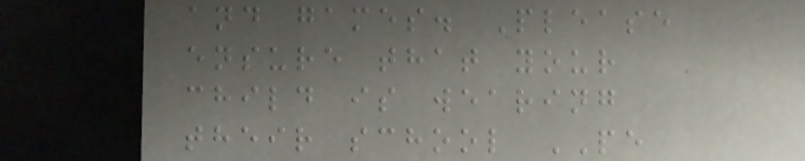and games. Please
ensure that your
child is wearing
their school PE
